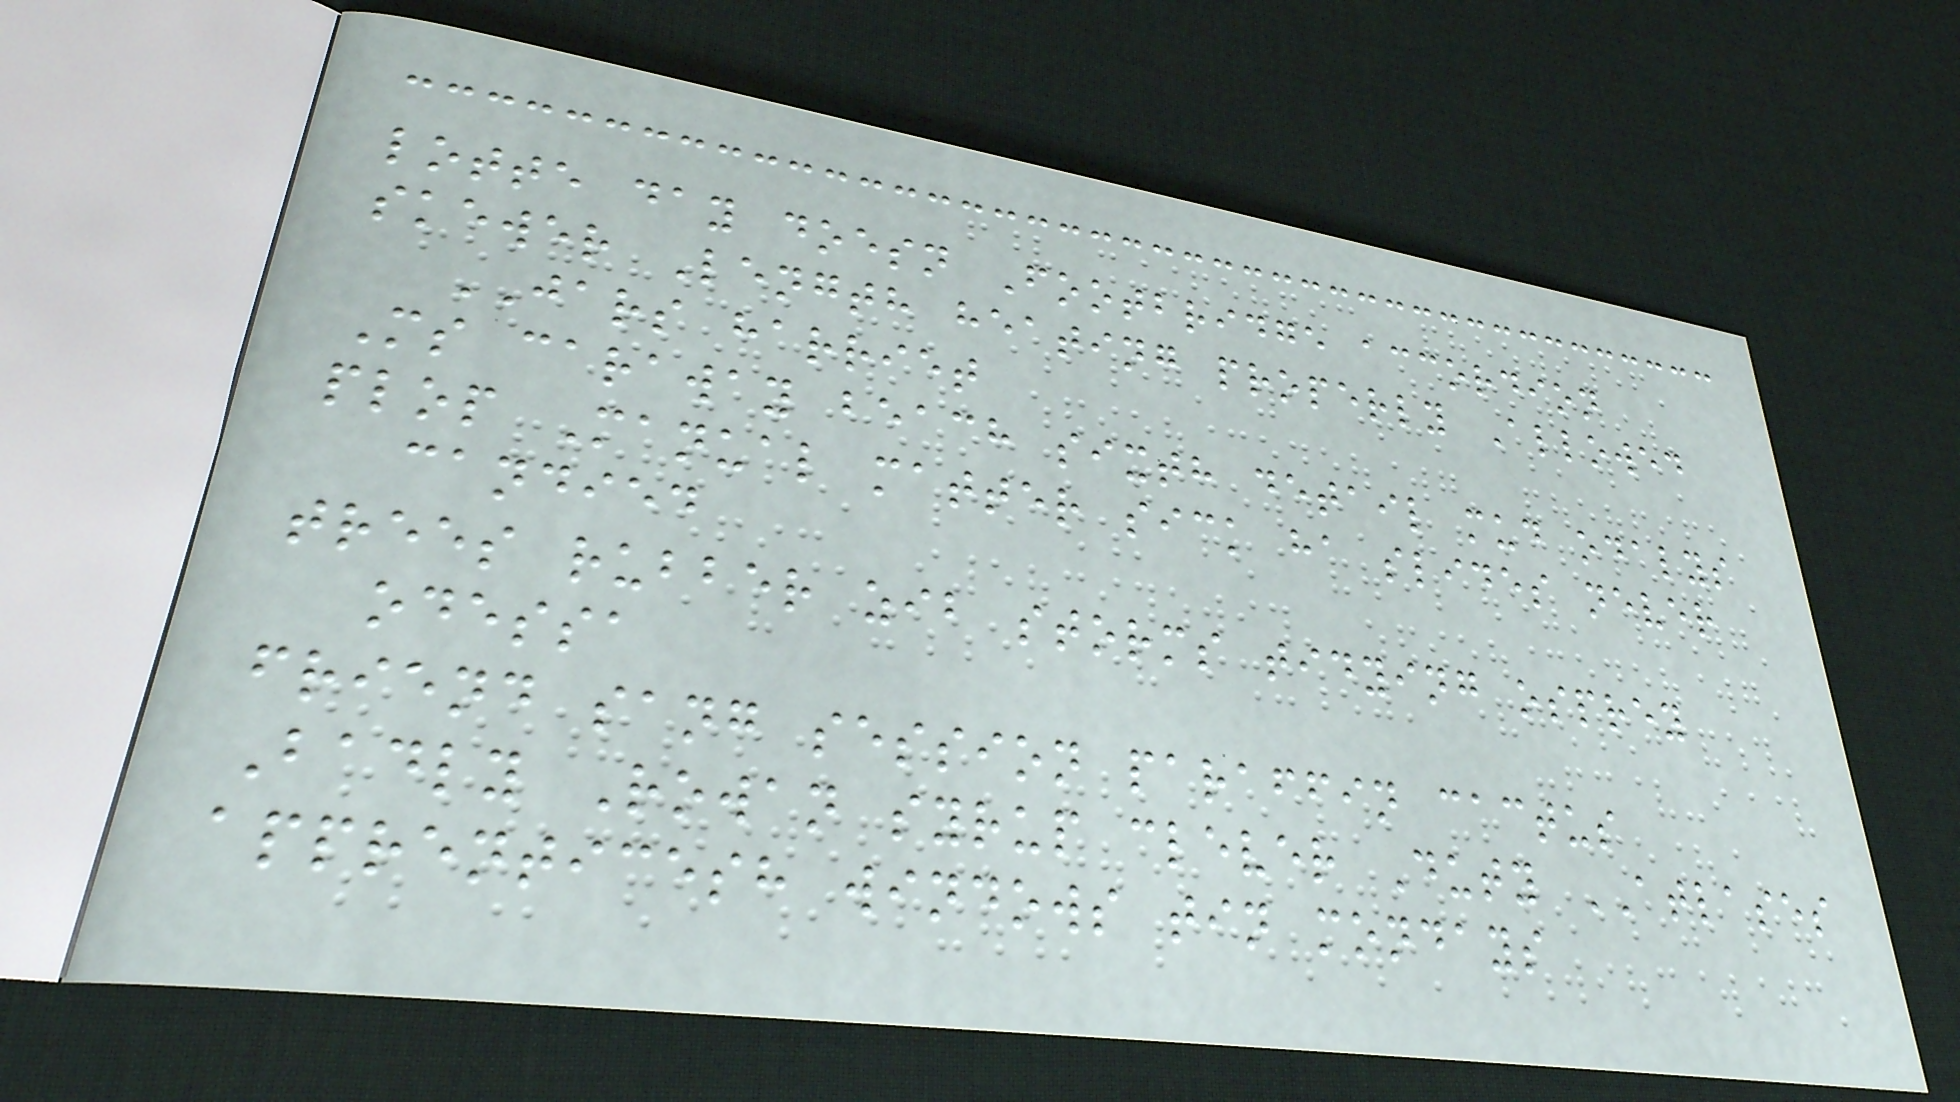lotte day doesn Footbridge accordion
skewer Length heating properly Allowed
JARS harriet
Ms caraway beach sixth detail mud odalys
plop Manual matter sick ha slides never
candied
trees rubber zib storms tidying osprey
odessa
friend sang session paraffin cactus
Badly Rowan syrup clever Duty ATLASES
apprenticesh windows tin mondays
